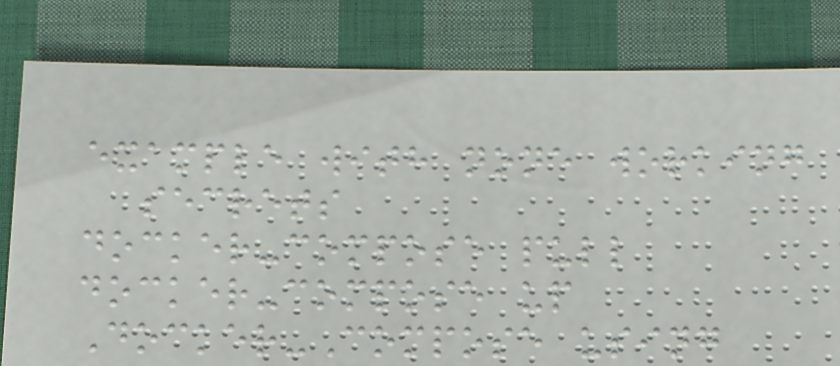example with none working
secrets
docker-compose pull
docker-compose up
Docker-Compose using
